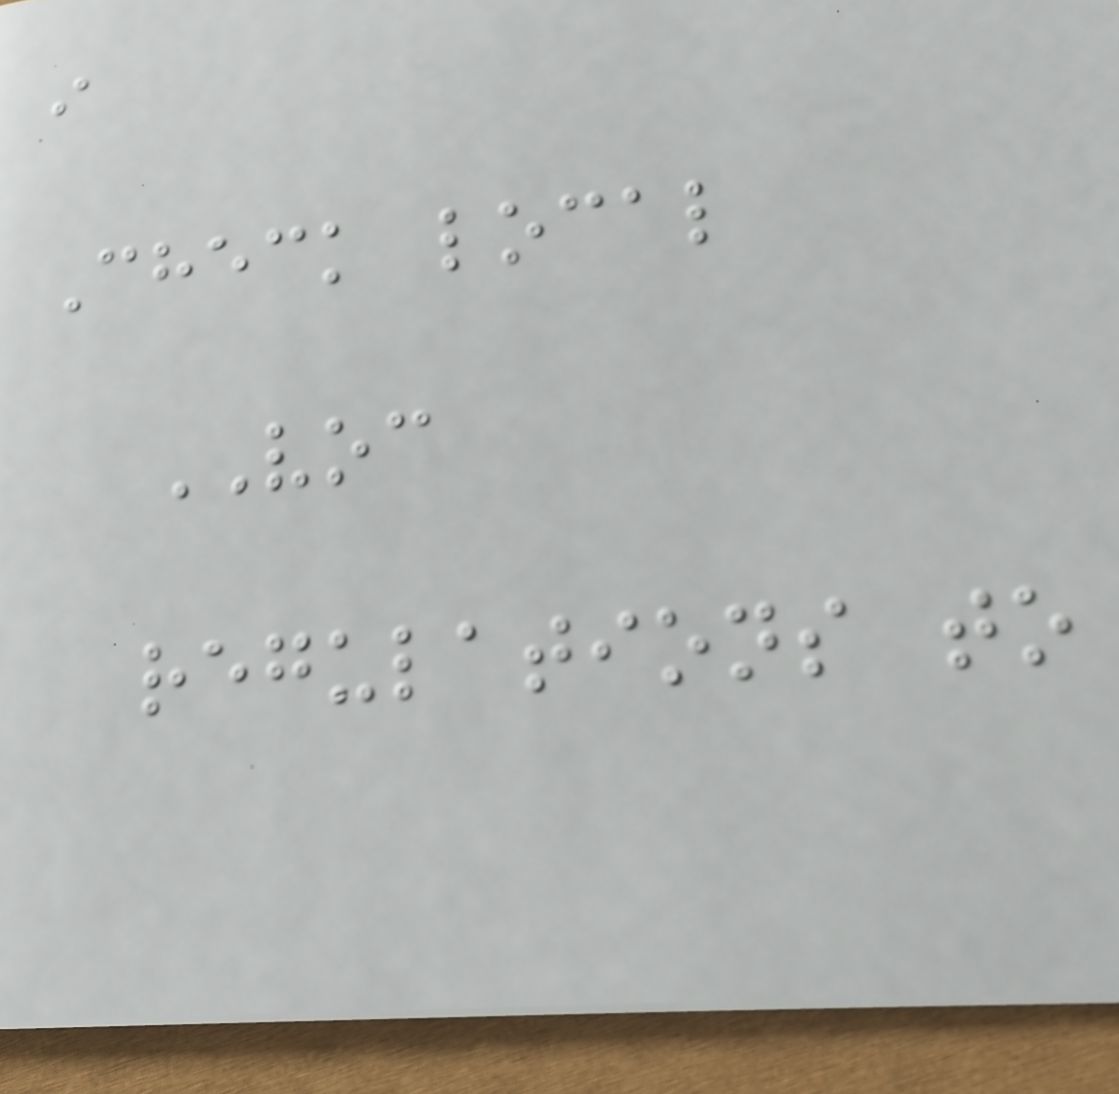i
Check local
VOC
regulations to
